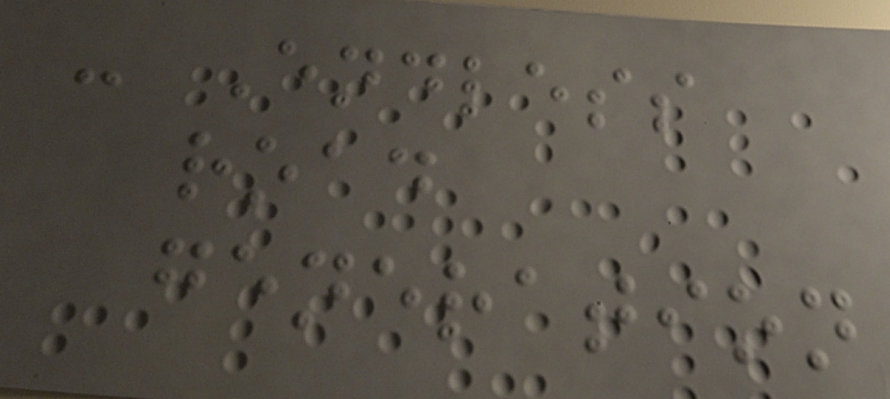- Endless
road
generation
